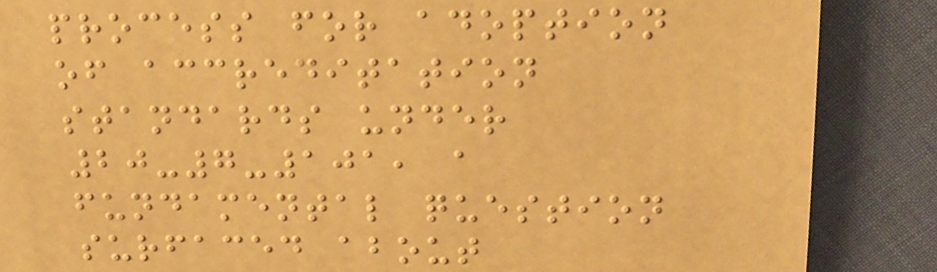process for adoption
of accreditation
standards under
20-7-101, a
fundamental question
surfaced about
